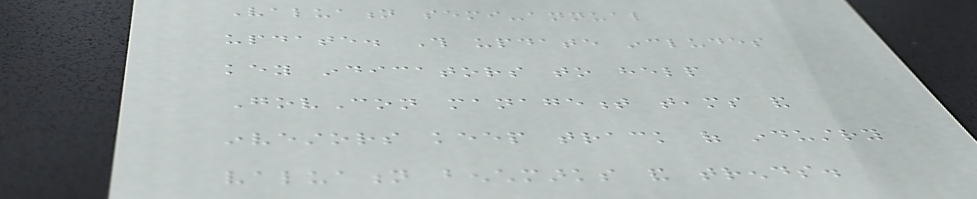Valuation semi-annual
update. This update includes
key indicators to help
GovCon management teams and
investors keep track of industry
valuation benchmarks and trends.
